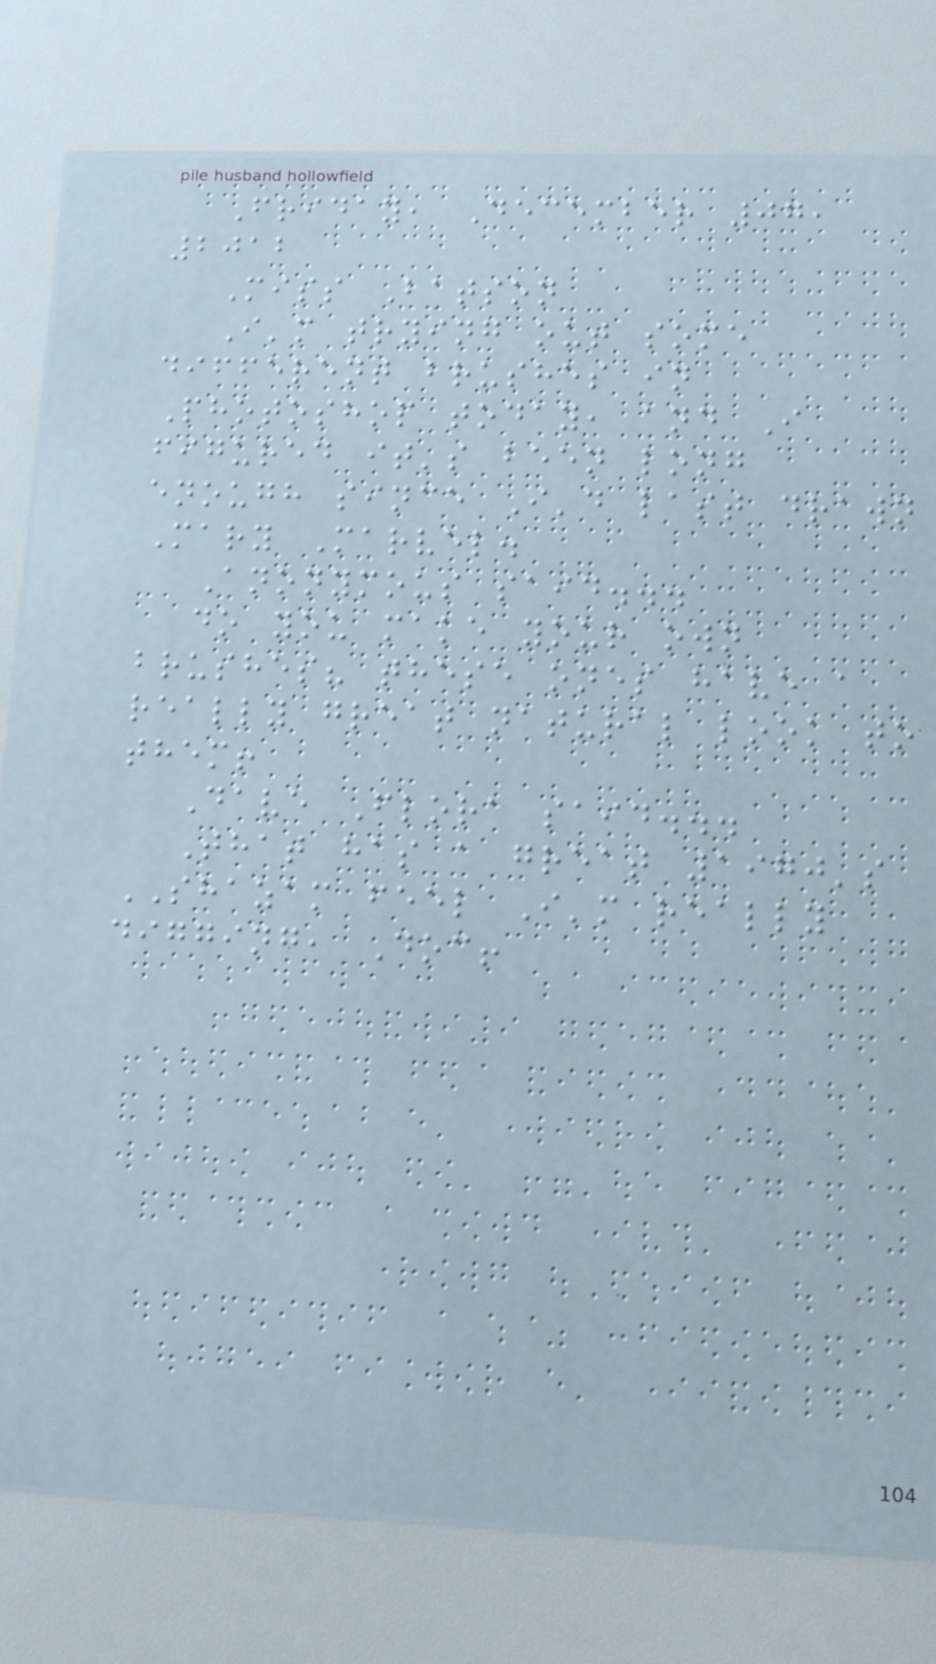Friday, December 07,
2012
Miss Batson
I'm trying out some
different brushes in
Photoshop today, and I
figured it's been long
enough since I'd last drawn
Mary Marvel.
Anonymous said...
do you make your own
brushes? these ones have a
really great natural look to
them!
Dave Flora said...
That has a great 1970's
SHAZAM feel I'm really
digging, Doc!
